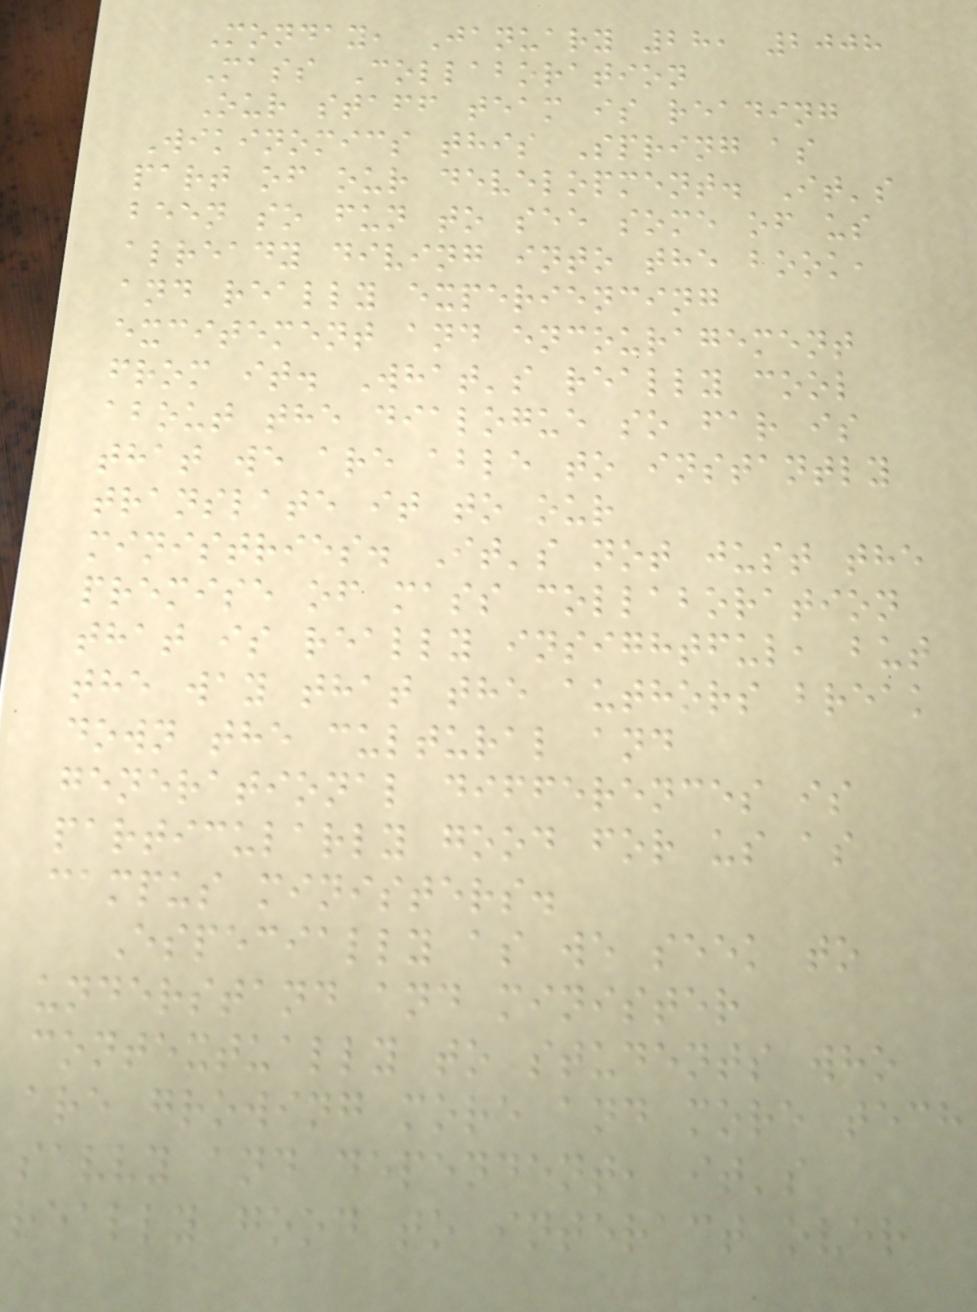Monday, January 28, 2008
Mass Collaboration
Our staff team is reading
Wikinomics this Spring as
part of our development. It's
been so fun to see some of us
already diving into the book,
and really experiencing
excitement and encouragement
from it. What's really cool
about the dialogue so far is
that we are able to instantly
translate it to our
ministries. It's not just the
premise of mass collaboration
that is really insightful, but
the way that the authors break
down the cultural and
generational differences is
particularly good for us as
campus ministers.
Especially as we seek to
understand and minister
contextually to students who
are growing more and more tech
savvy and dependent, it's
really good to interact over
